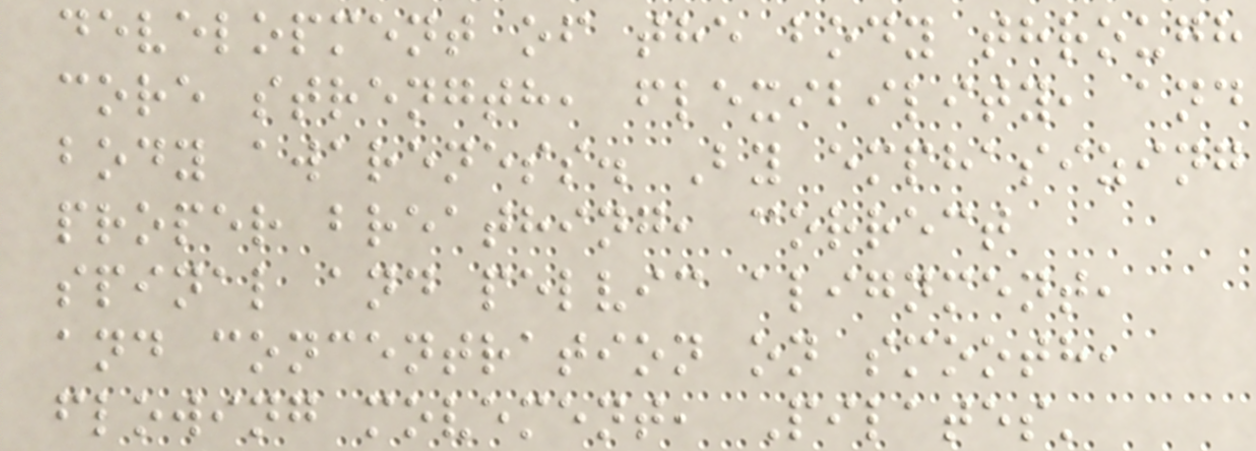development of the body through
core strength, flexibility, and
body awareness. By emphasizing
proper breathing, correct
spinal and pelvic alignment,
and concentration on smooth,
flowing movement, Pilates'
